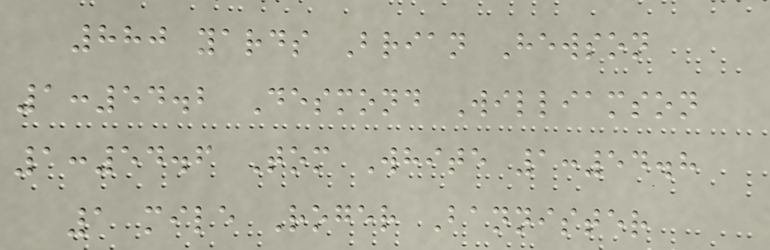880 yards Brian Hewson
1:54.2 Desmond Williamson
1:54.6 Tom White 1:54.8
1 mile Roger Bannister
